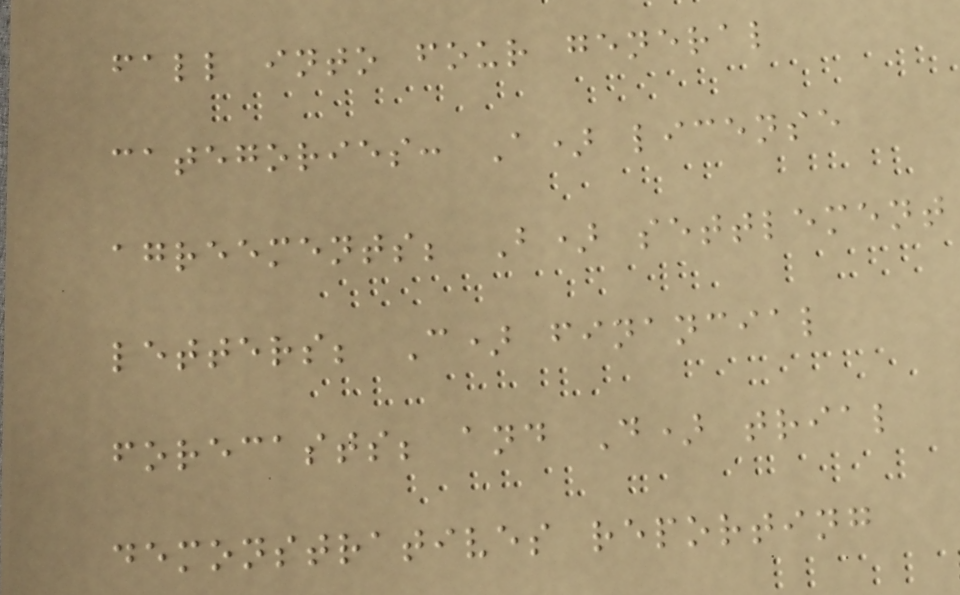fall into four general
categories: A) license
agreements; B) settlement
letters; C) financial
forecasts; and D) trial
demonstratives reporting
